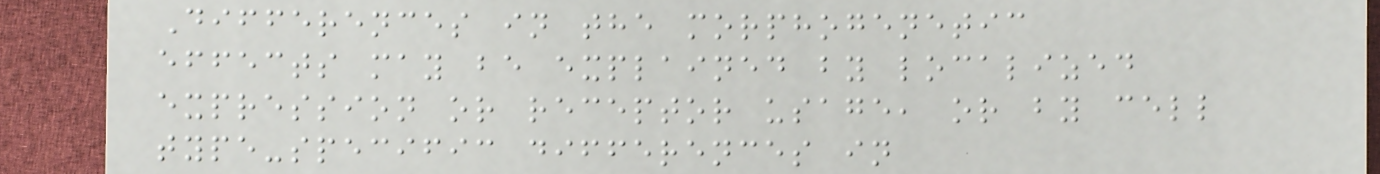Differences in the morphogenetic
effects may be explained by localized
expression or receptor usage, or by cell
type-specific differences in
